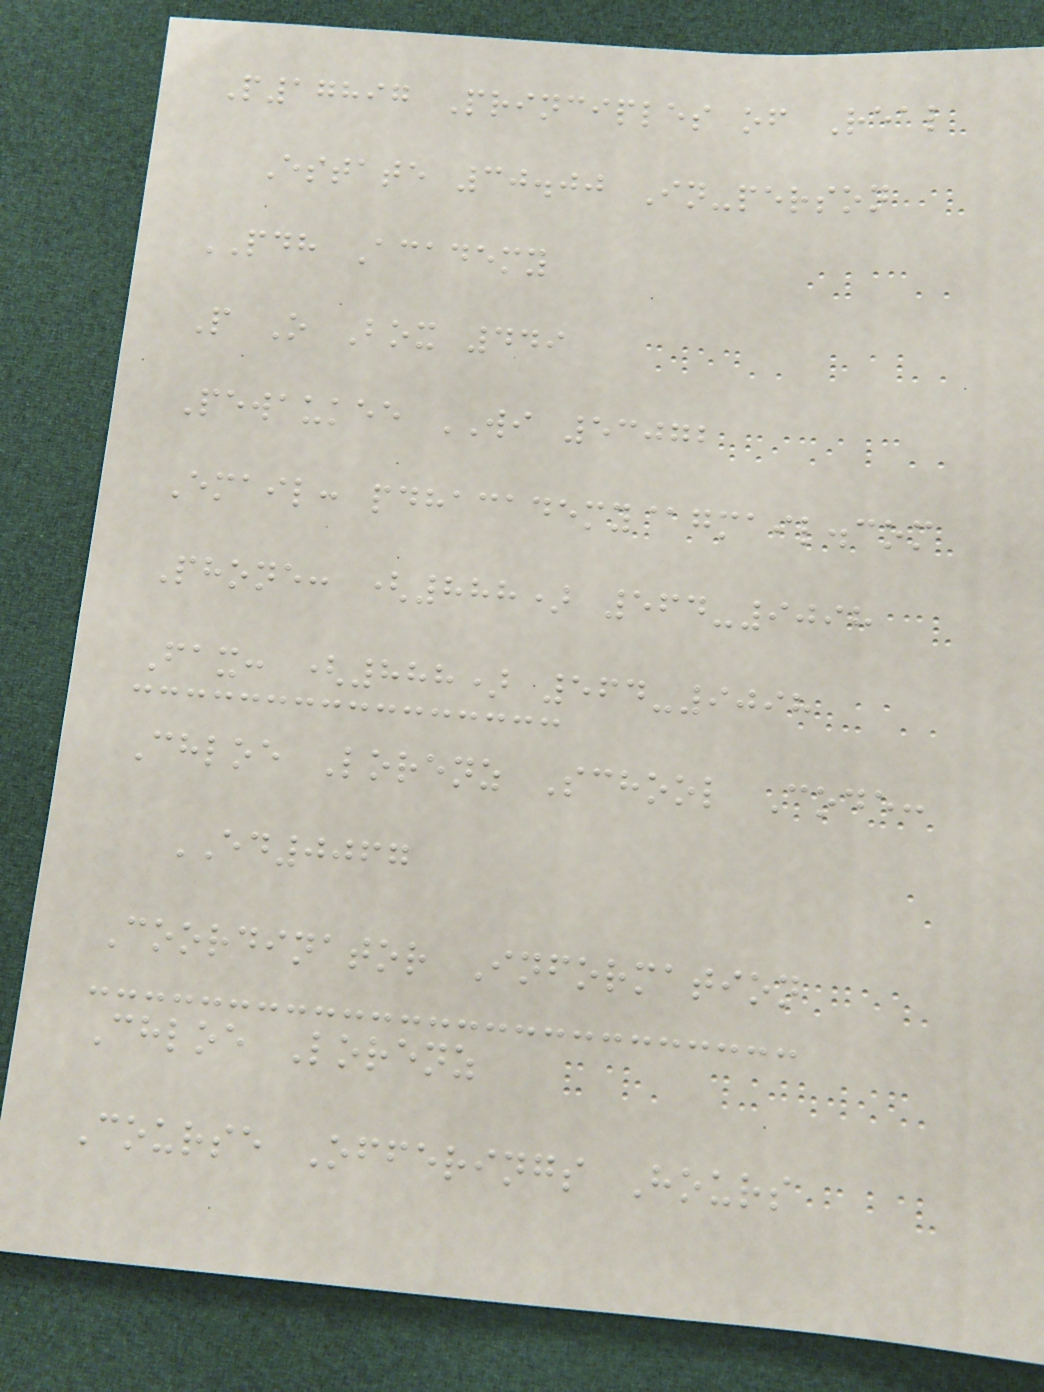P17897 Principles of Real
Estate 30.00 In-person
PDH Academy
P O Box 449
Pewaukee WI 53072
Email: pdhacademy@gmail.com
Phone: (888) 564-9098
Fax: (888) 564-9098
Chloe Lorenz School Code:
ED0067
Coordinator Information
Chloe Lorenz
Course Offerings Hours
